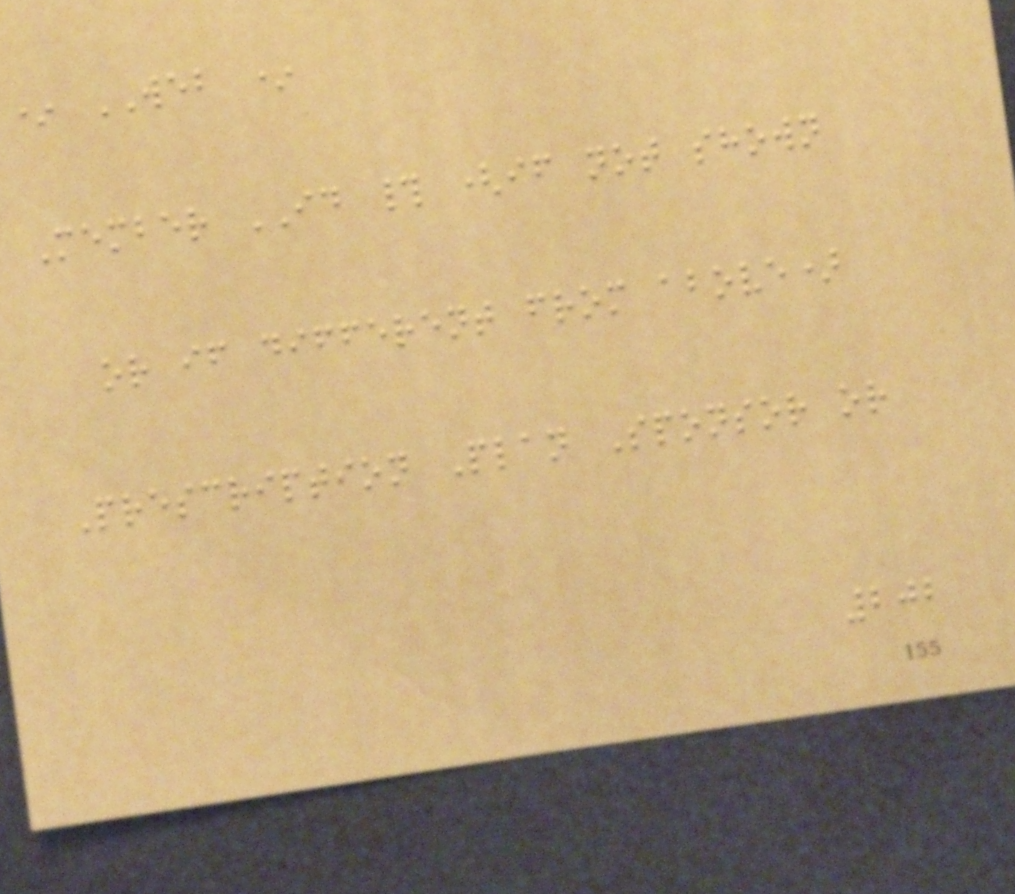* WEB *
Member ID # (if not shown
or if different from above)
Prescription Plan Sponsor or
202
